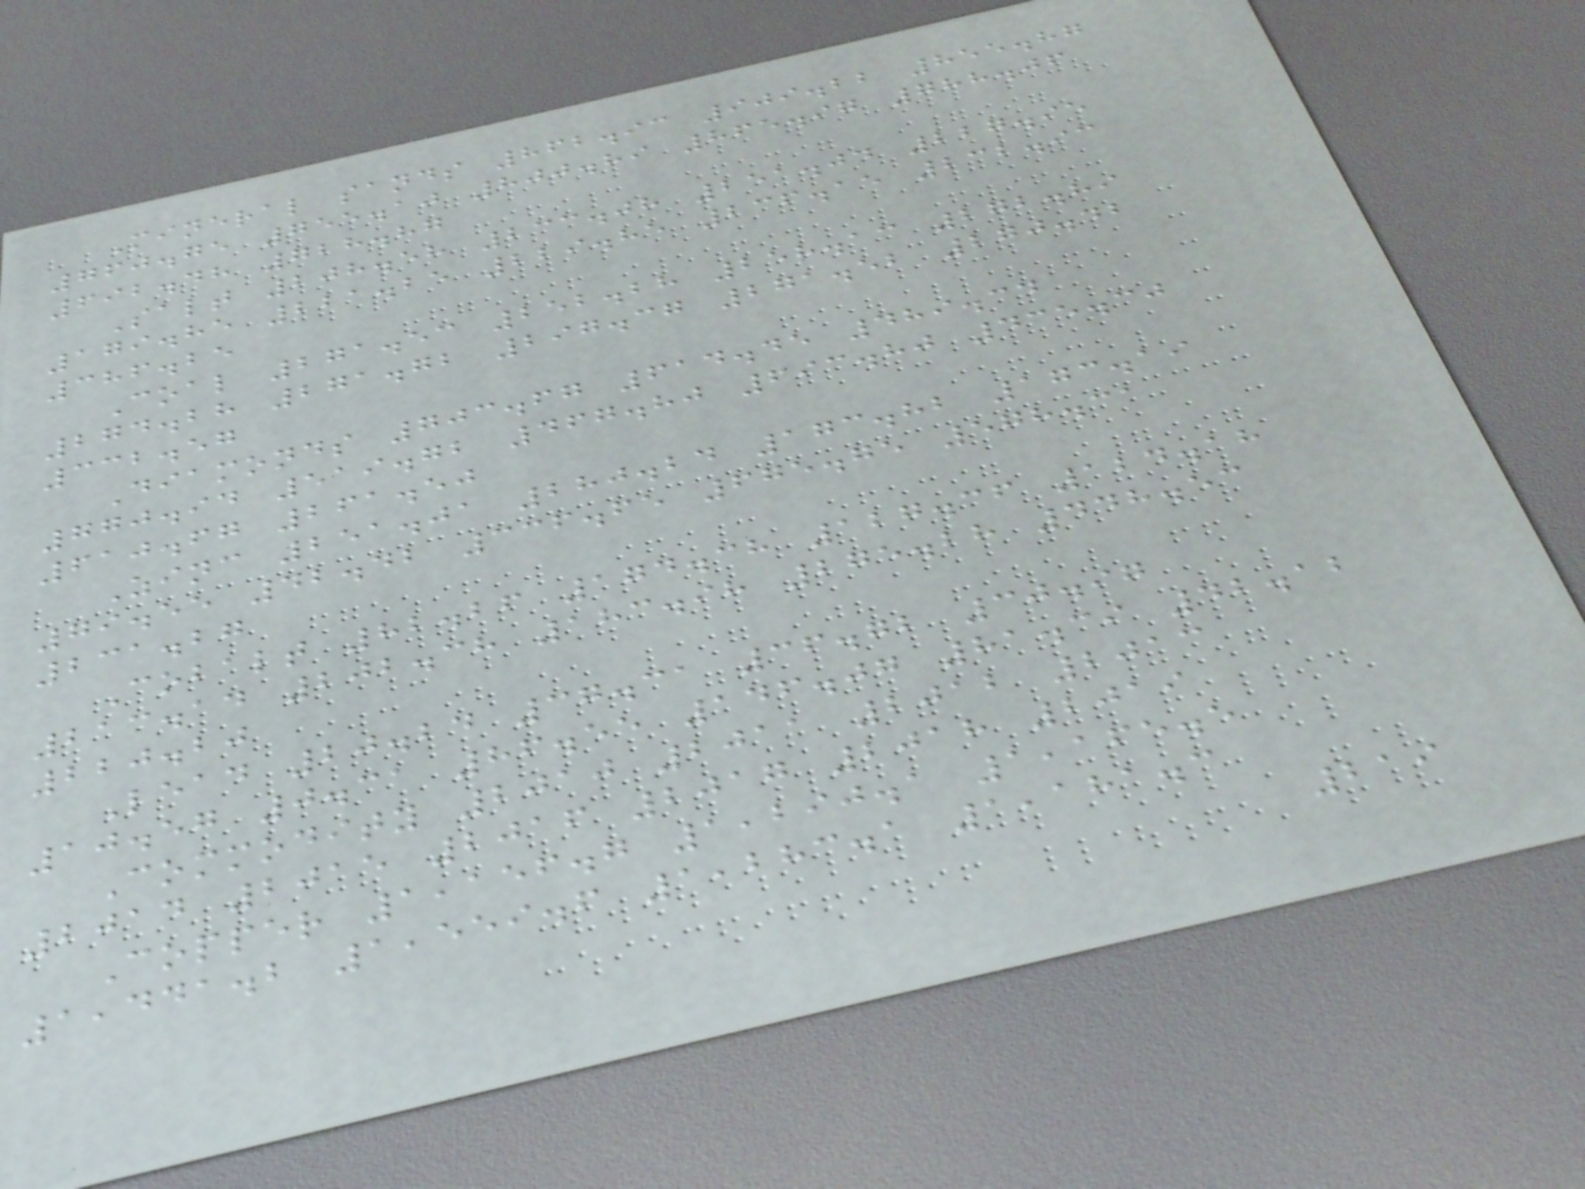Mineral sands 862.93 909.22 855.87
760.75 755.10 800.89 865.97 788.06
692.48 728.87
Salt 208.58 233.08 251.04 227.95
179.85 221.25 229.85 236.15 232.93
386.25
Coal 271.53 252.28 258.13 272.89
274.28 271.72 297.37 271.52 270.42
332.57
Diamonds 703.67 614.45 489.34
770.94 519.72 467.80 693.80 435.30
610.67 261.50
Zinc 251.01 280.24 173.82 173.19
79.55 42.42 336.65 675.75 578.31
231.27
Cobalt 82.26 174.38 127.36 124.18
213.14 202.38 183.98 275.28 448.53
220.20
Lead 20.24 37.31 36.72 30.97
10.57 0.31 86.55 146.07 81.39 42.12
Commodity 2010 2011 2012 2013
2014 2015 2016 2017 2018 2019
Copper 1,156.7 1,290.1 1,165.5
1,441.2 1,559.6 1,283.1 1,181.3
219
